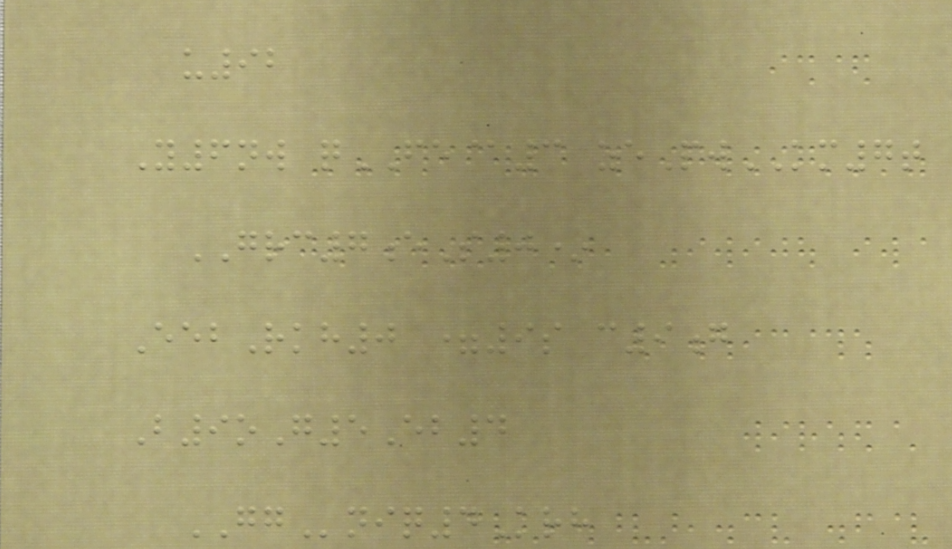u92
Y6nw qFE@3 zePwKM7t
GRC7eS0*
EebRkh0 =9s c9g
B9oG5Eb4
GGniq4Krh
